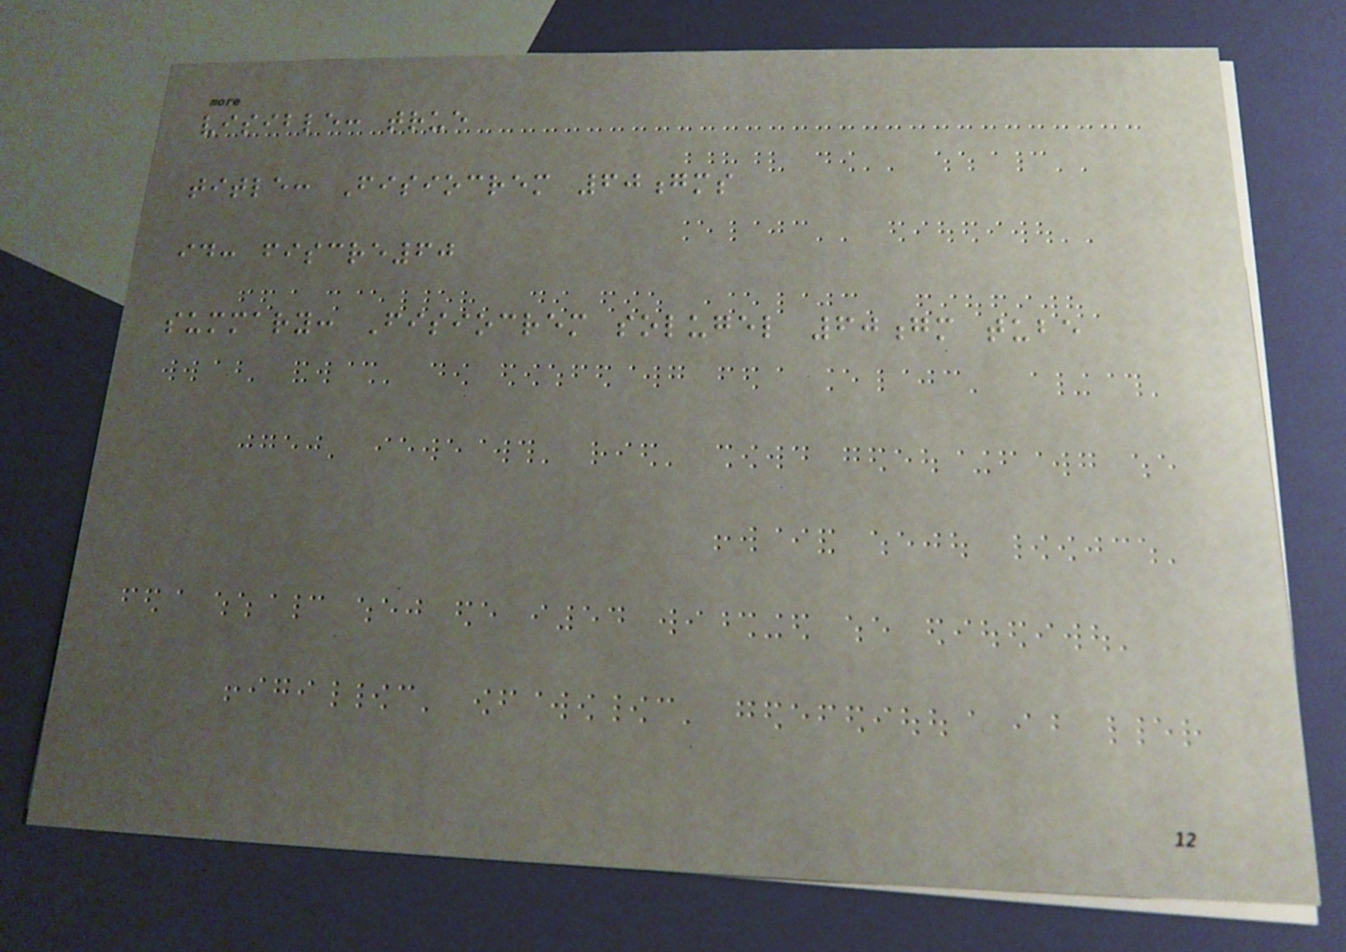visible: true
title: Fisiocrem 60gms
id: fiscre60
summary: Fisiocrem solugel 60gm tube
